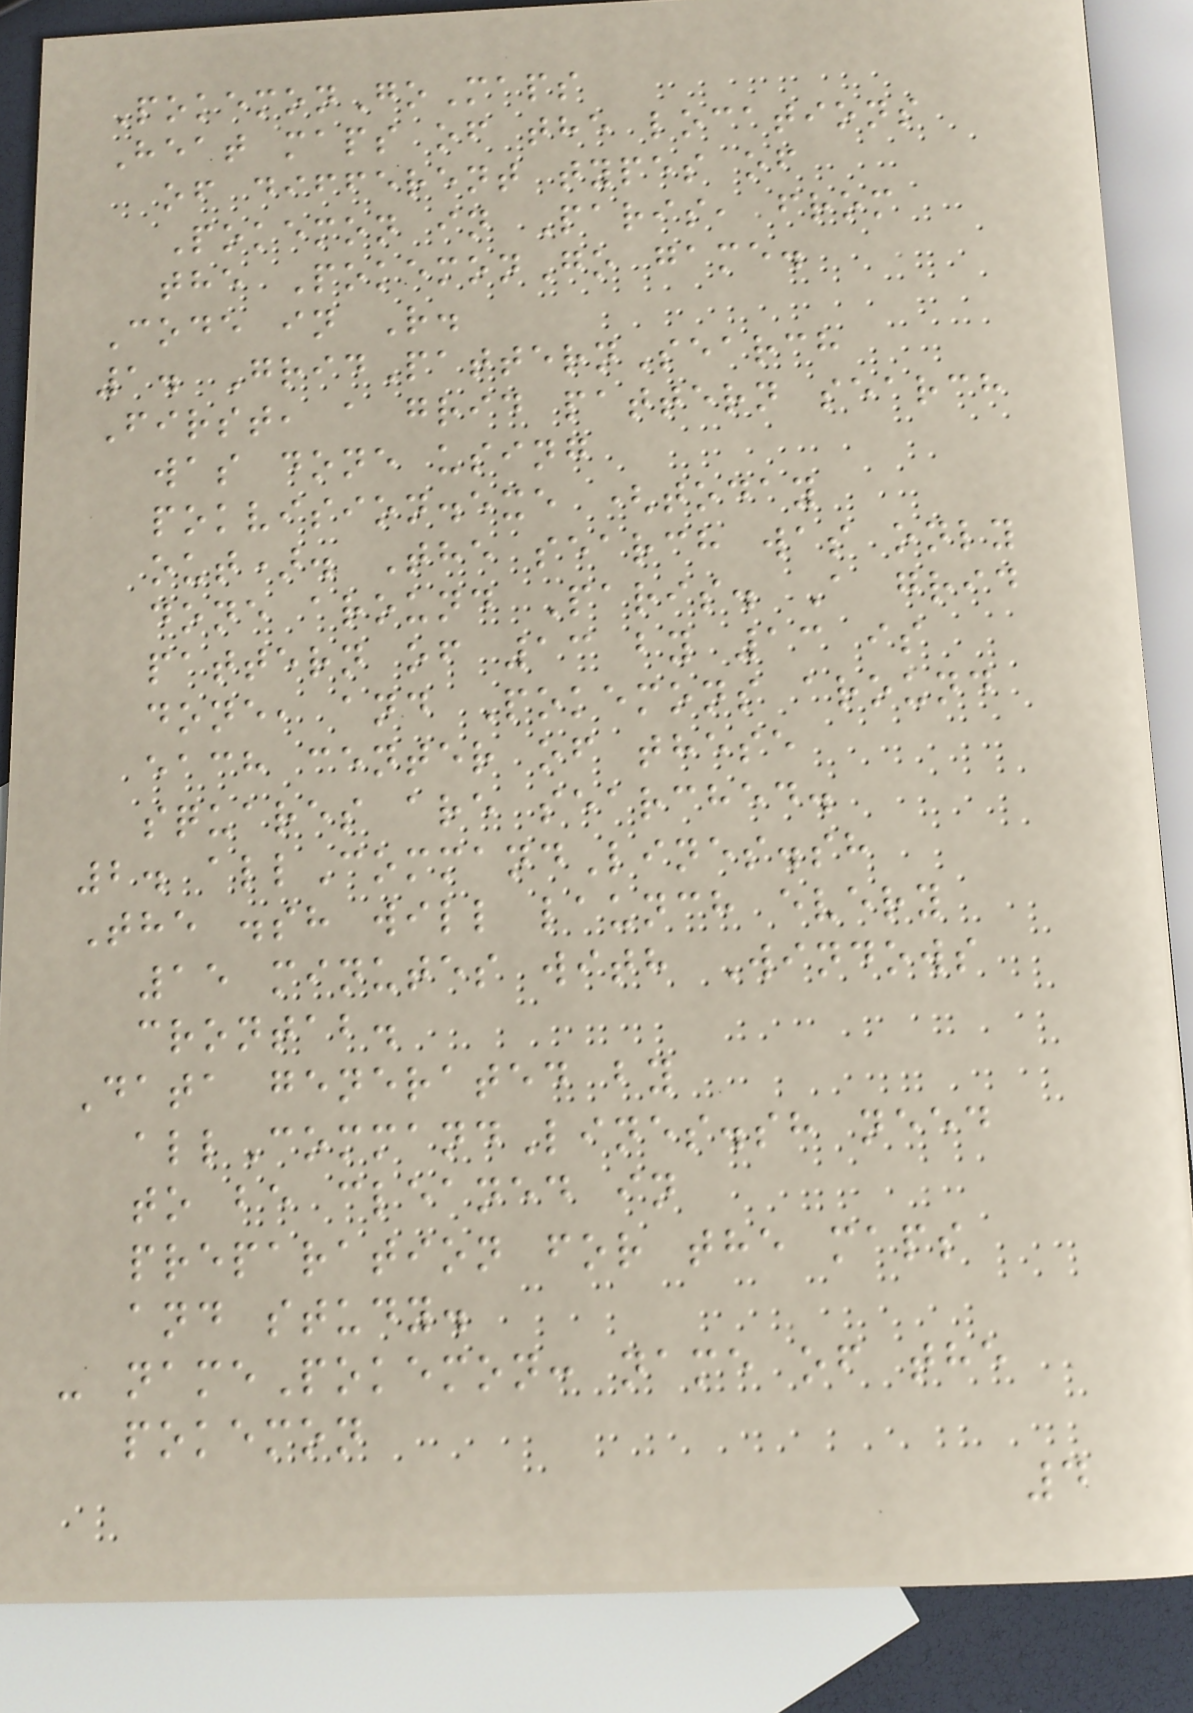PokemonGoMaps
Heat maps of the locations
of different types of
Pokemon in Paris, from
the PokemonGo game.
Code in R.
1. GridPatternSearch
First, a grid pattern search
was done using
pokvision.exe (today
out). The search was only
done around Paris. A grid
pattern of 13 by 13 is
done, and Pokemons around
each center of these
squares are searched.
2. allCommandLines.sh
The .sh will launch every
15 minutes with Windows
crontab.
Data generated by
allCommandLines.sh need
to be cleaned in
preparation for the maps
and study.
- namePokemon: name of the
pokemon
4
